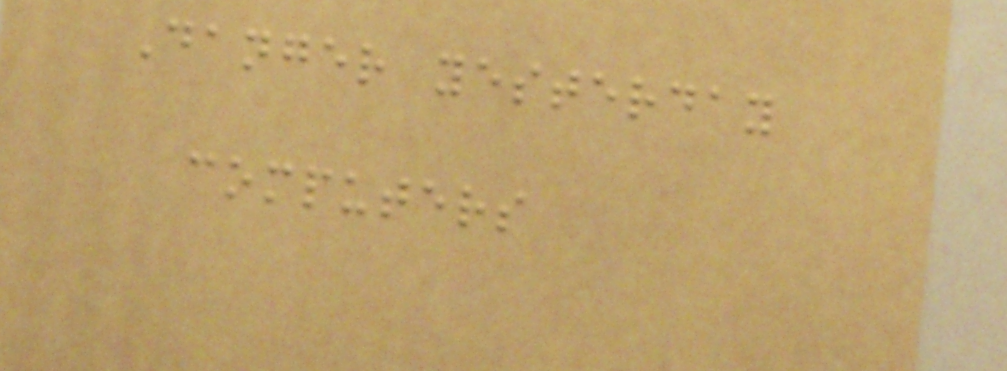Danger yesterday
computers
